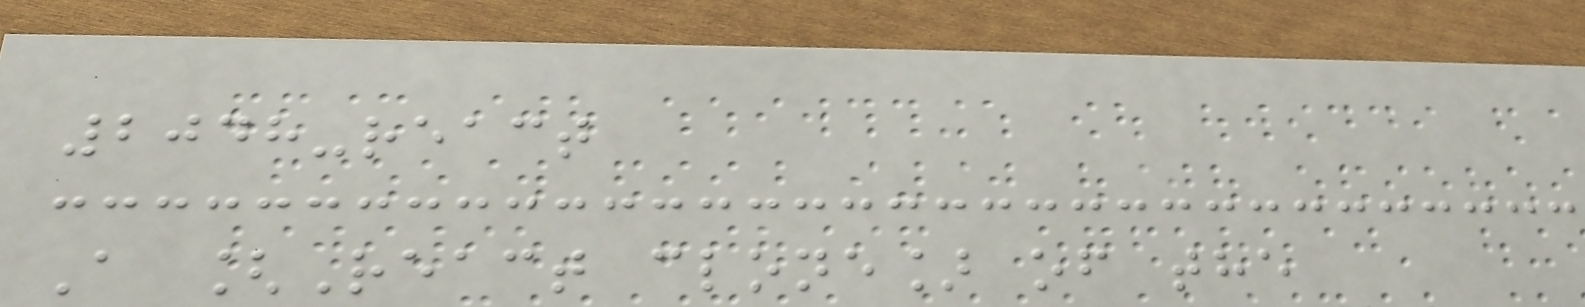2048-react
A [React clone] of the
